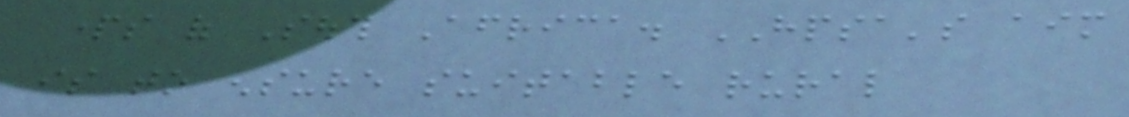parts of South Africa. HPSA's aim
is to ensure suitable rural
